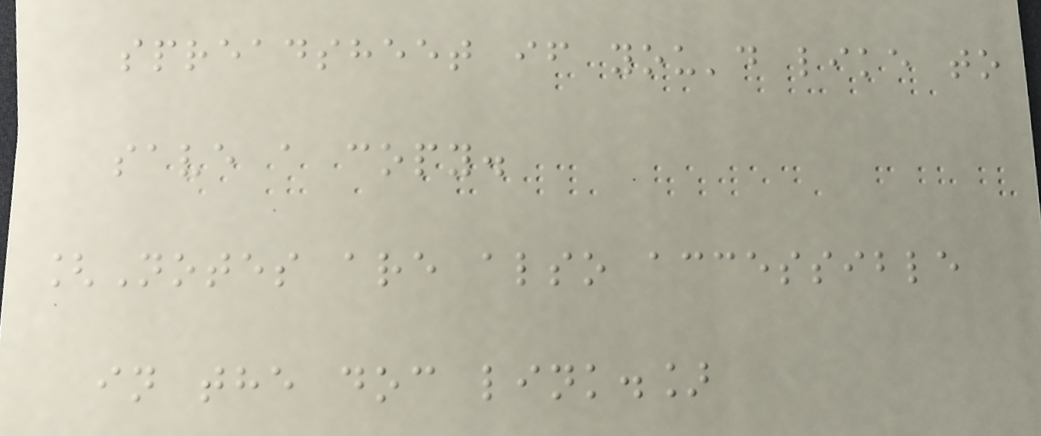spreadsheet if you'd like to
save a copy.
[Notes are also accessible
in the doc link.]
